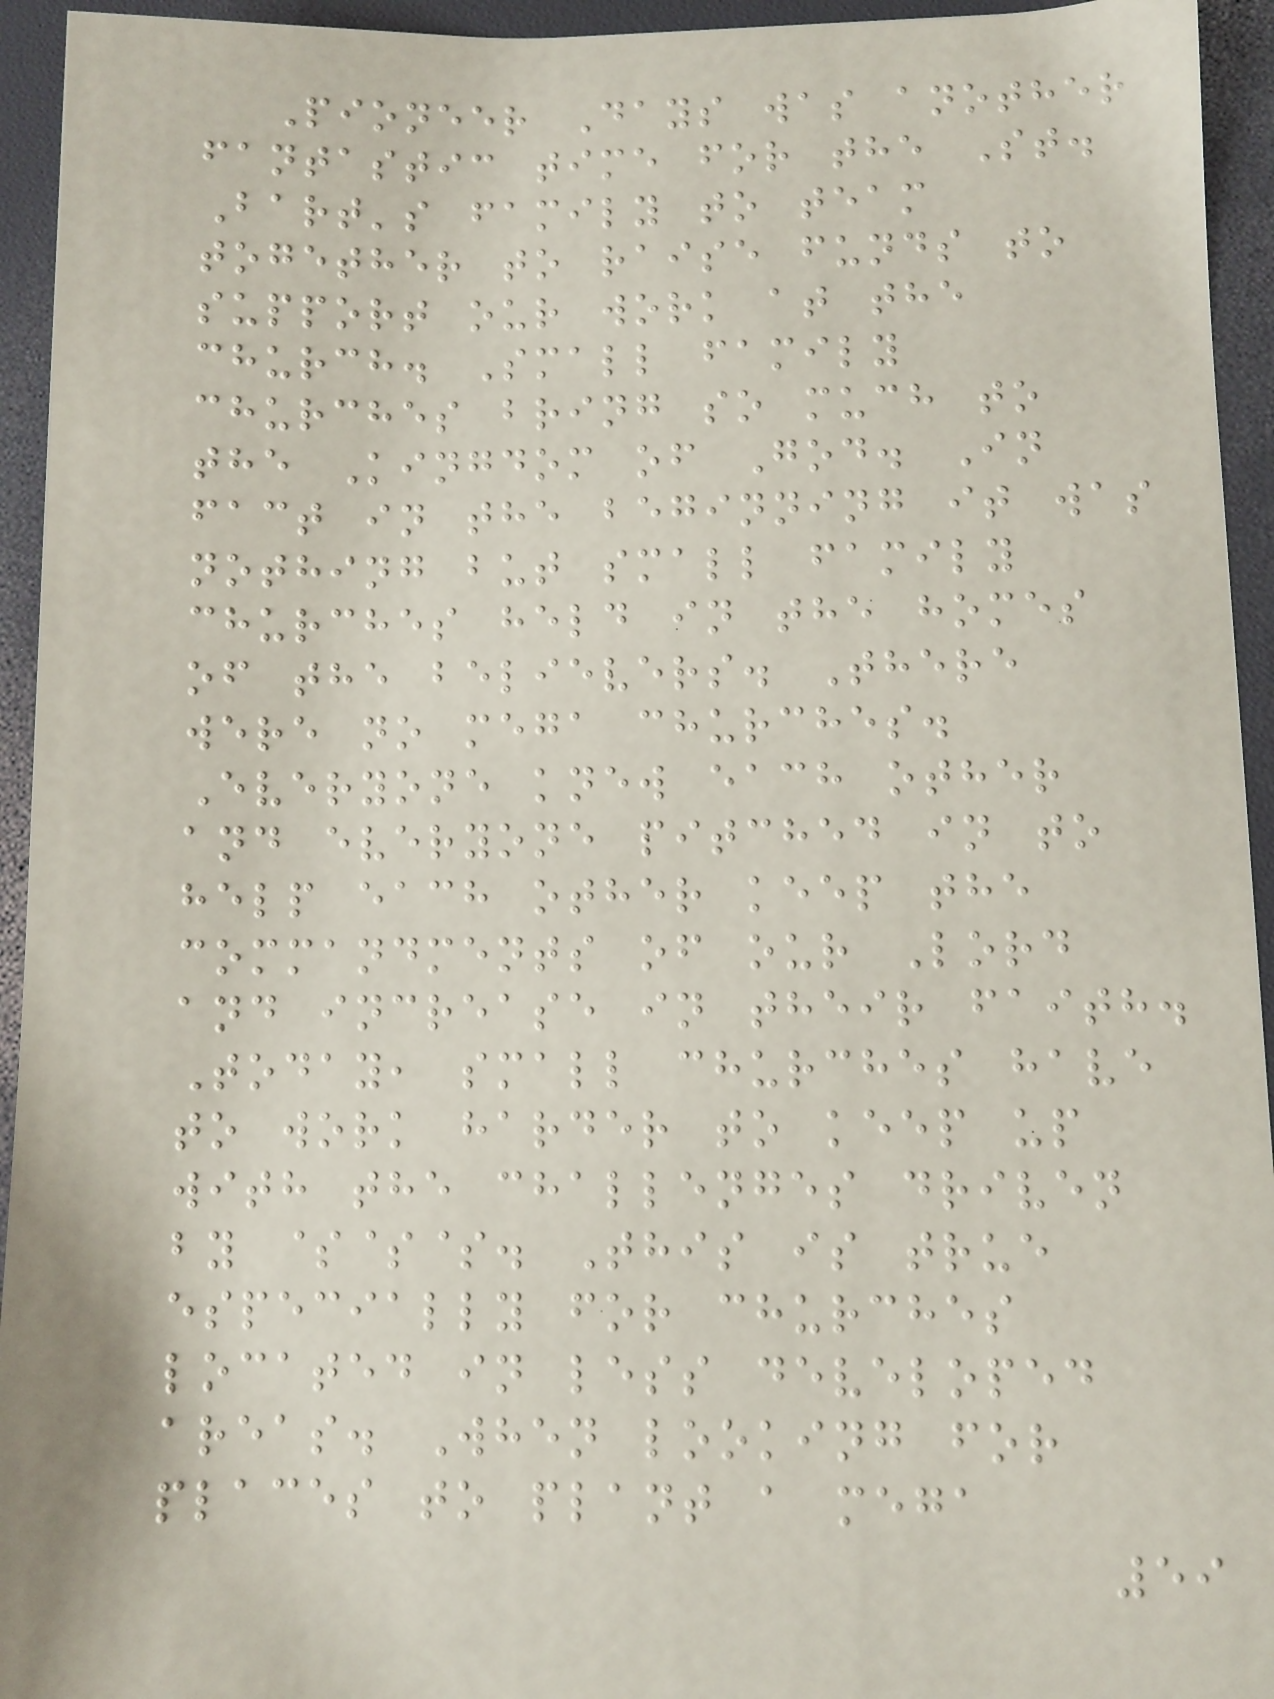Pioneer Days was another
fantastic time for the St.
Bart's family to team
together to raise funds to
support our work at the
church. Small family
churches bring so much to
the Kingdom of God. In
fact in the beginning it was
nothing but small family
churches held in the homes
of the believers. There
were no mega churches.
Everyone knew each other
and everyone pitched in to
help each other keep the
commandments of our Lord
and increase in their faith.
Today, small churches have
to work harder to keep up
with the challenges driven
by $$$. This is true
especially for churches
located in less developed
areas. When looking for
places to plant a mega
59
